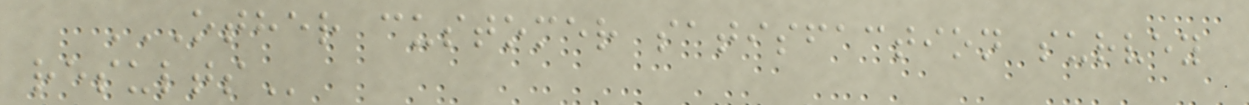OTHER CUSTOMER SATISFACTION SURVEY
RESULTS
